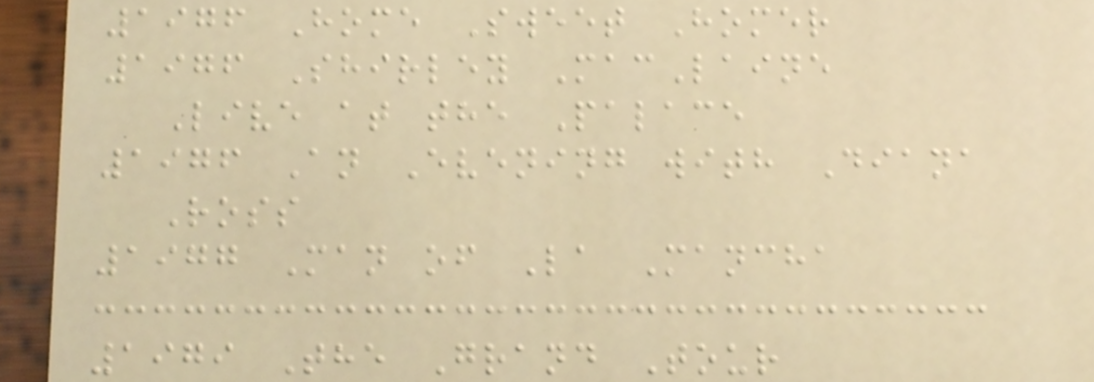1976 Home Sweet Homer
1976 Shirley MacLaine
Live at the Palace
1976 An Evening with Diana
Ross
1977 Man of La Mancha
1979 The Grand Tour
